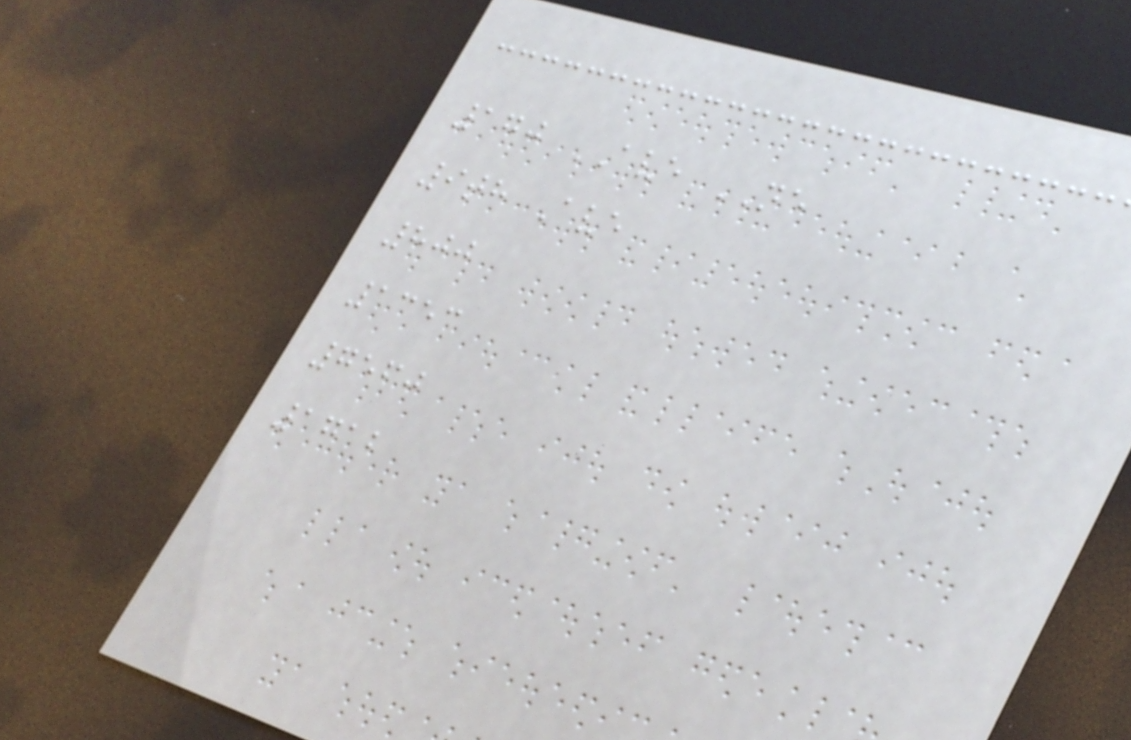170 AVE NE
9th Ave
800
1353
7560
1712
